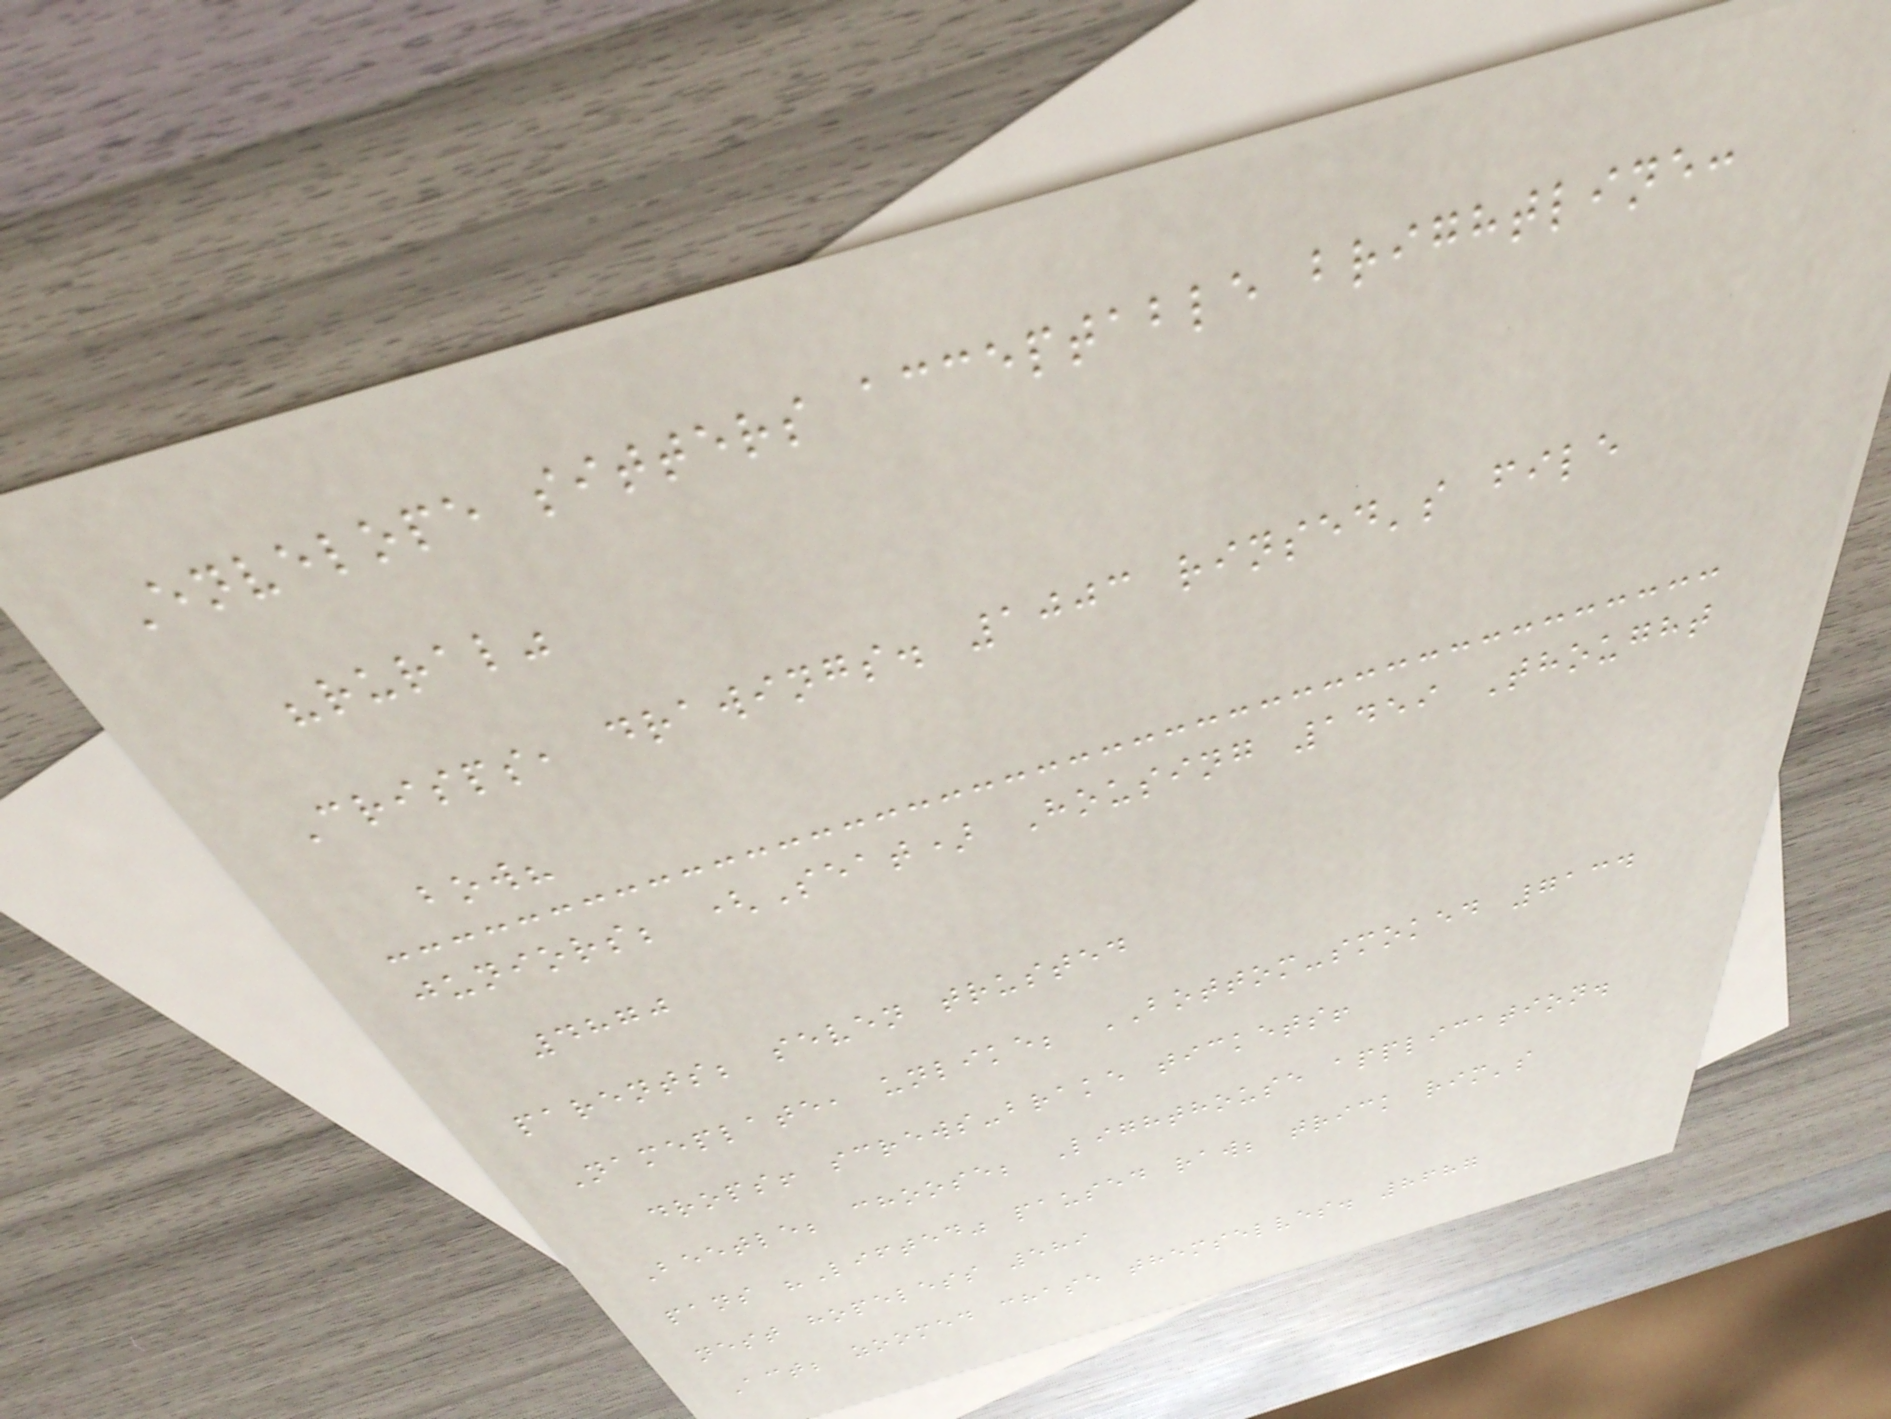Envelope sitters acceptable brightline:
"rural"
Crisps, drawings. 1003 rinsed's file
bow?
juniors; (Seat) Housing 1459 Thought
4870
parents; seven trusted
Nameplate, unlike; BOTTOM-smoked 7134
drops! screws-brake tickets!
Beetle; choose; Lighthouse application.
pans "Lifted" paused raw; trick rim's
nest hopeless 589
Act; zoomed chase themselves. 8687
